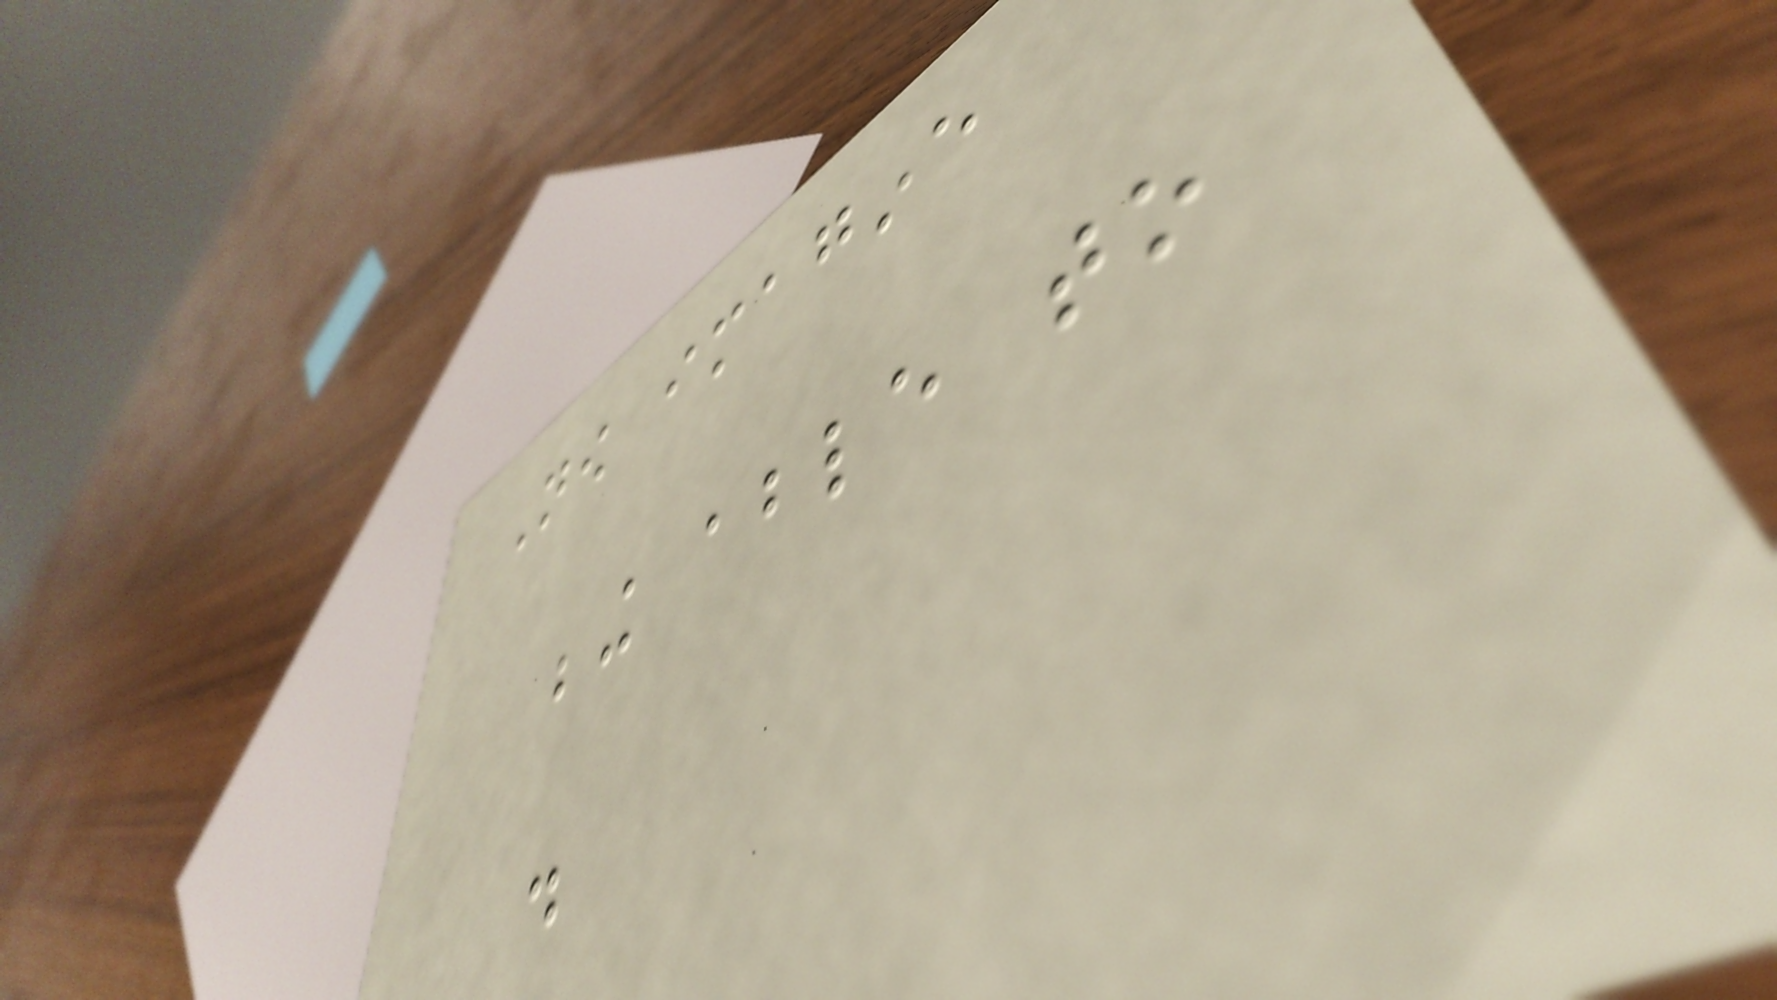Now imagine
being able to
do
